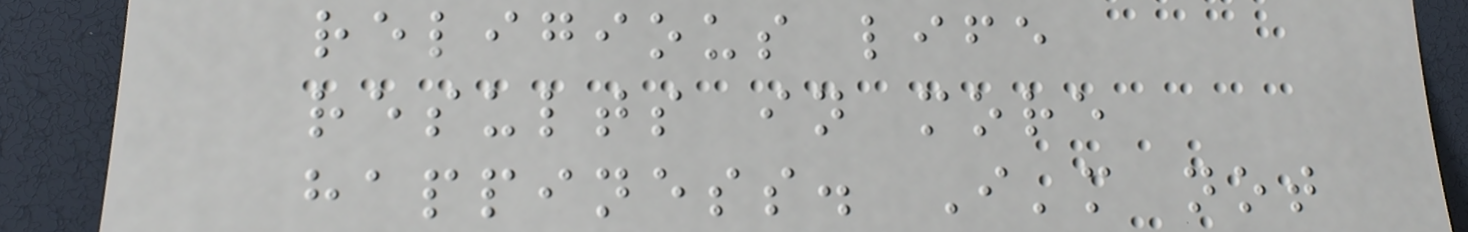religious life
results in more
happiness. I'm not
